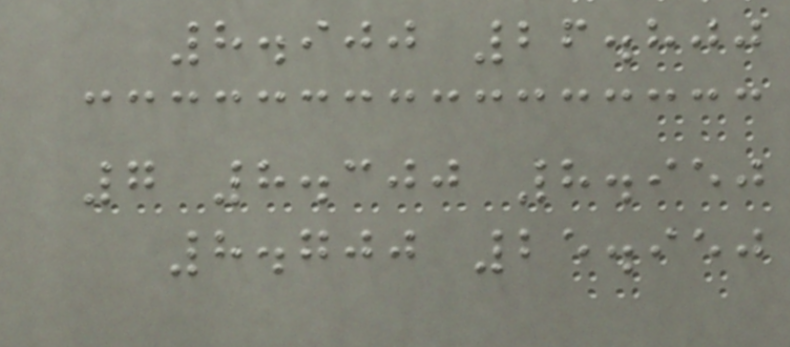8.900 26.800
7 8.300 8.950
8.700 25.950
